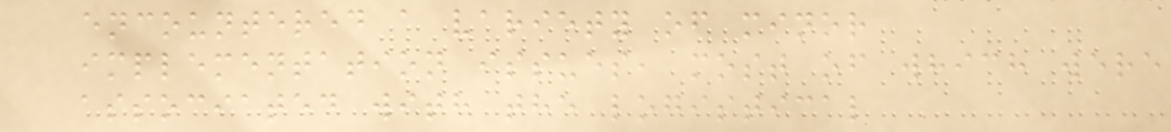encountered a variety of minor
implementation issues, most of which were
associated with the logistical
